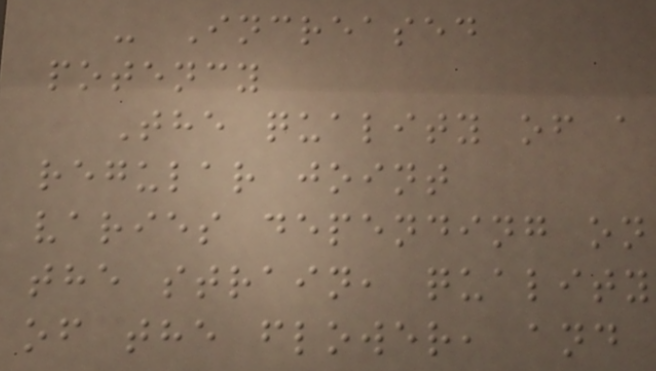- Increased
potency
The quality of a
regular joint
varies depending on
the strain, quality
of the flower, and
